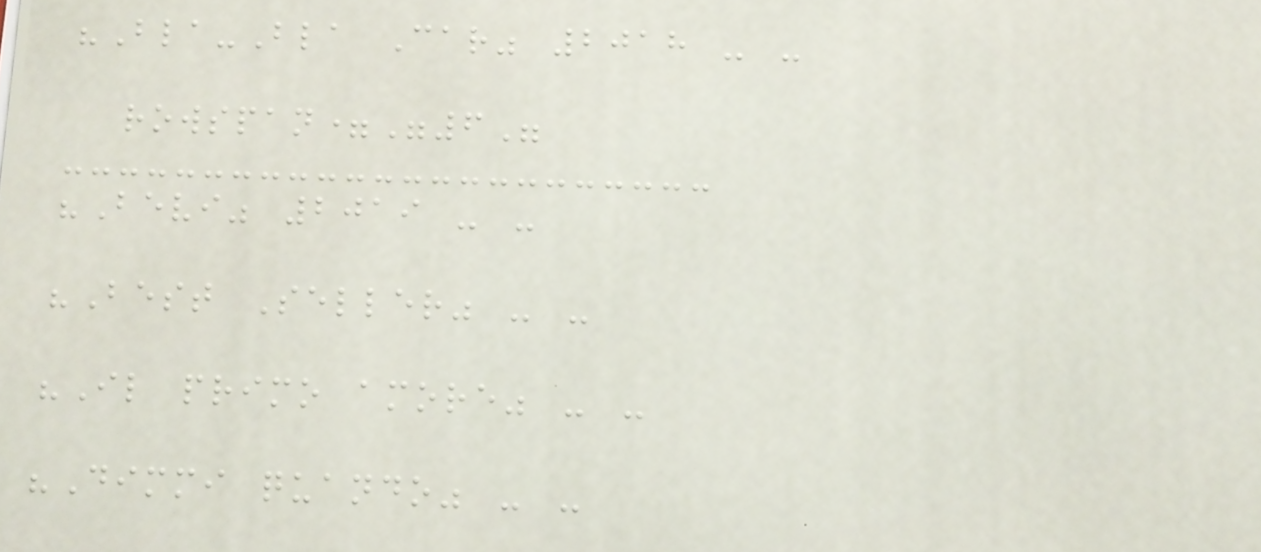"Bla-Bla Car" 2018 - -
rowspan="6"
"Bevi" 2019 - -
"Best Seller" - -
"Il primo amore" - -
"Dimmi quando" - -
